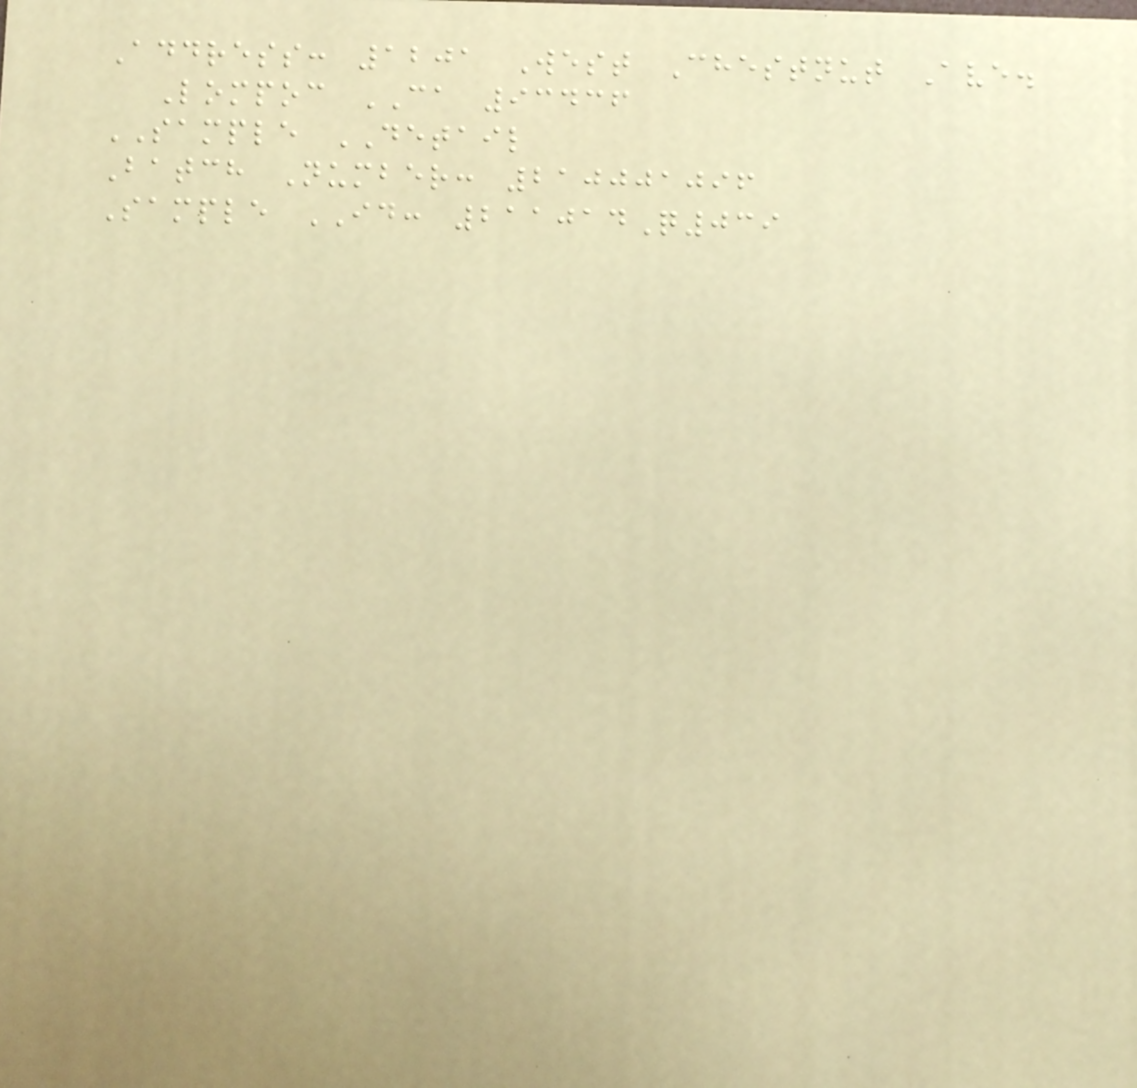Address: 1201 West Chestnut Ave.
Lompoc CA 93436
SAMPLE DETAIL
Batch Number: 210001096
Sample ID: 211014Q039
